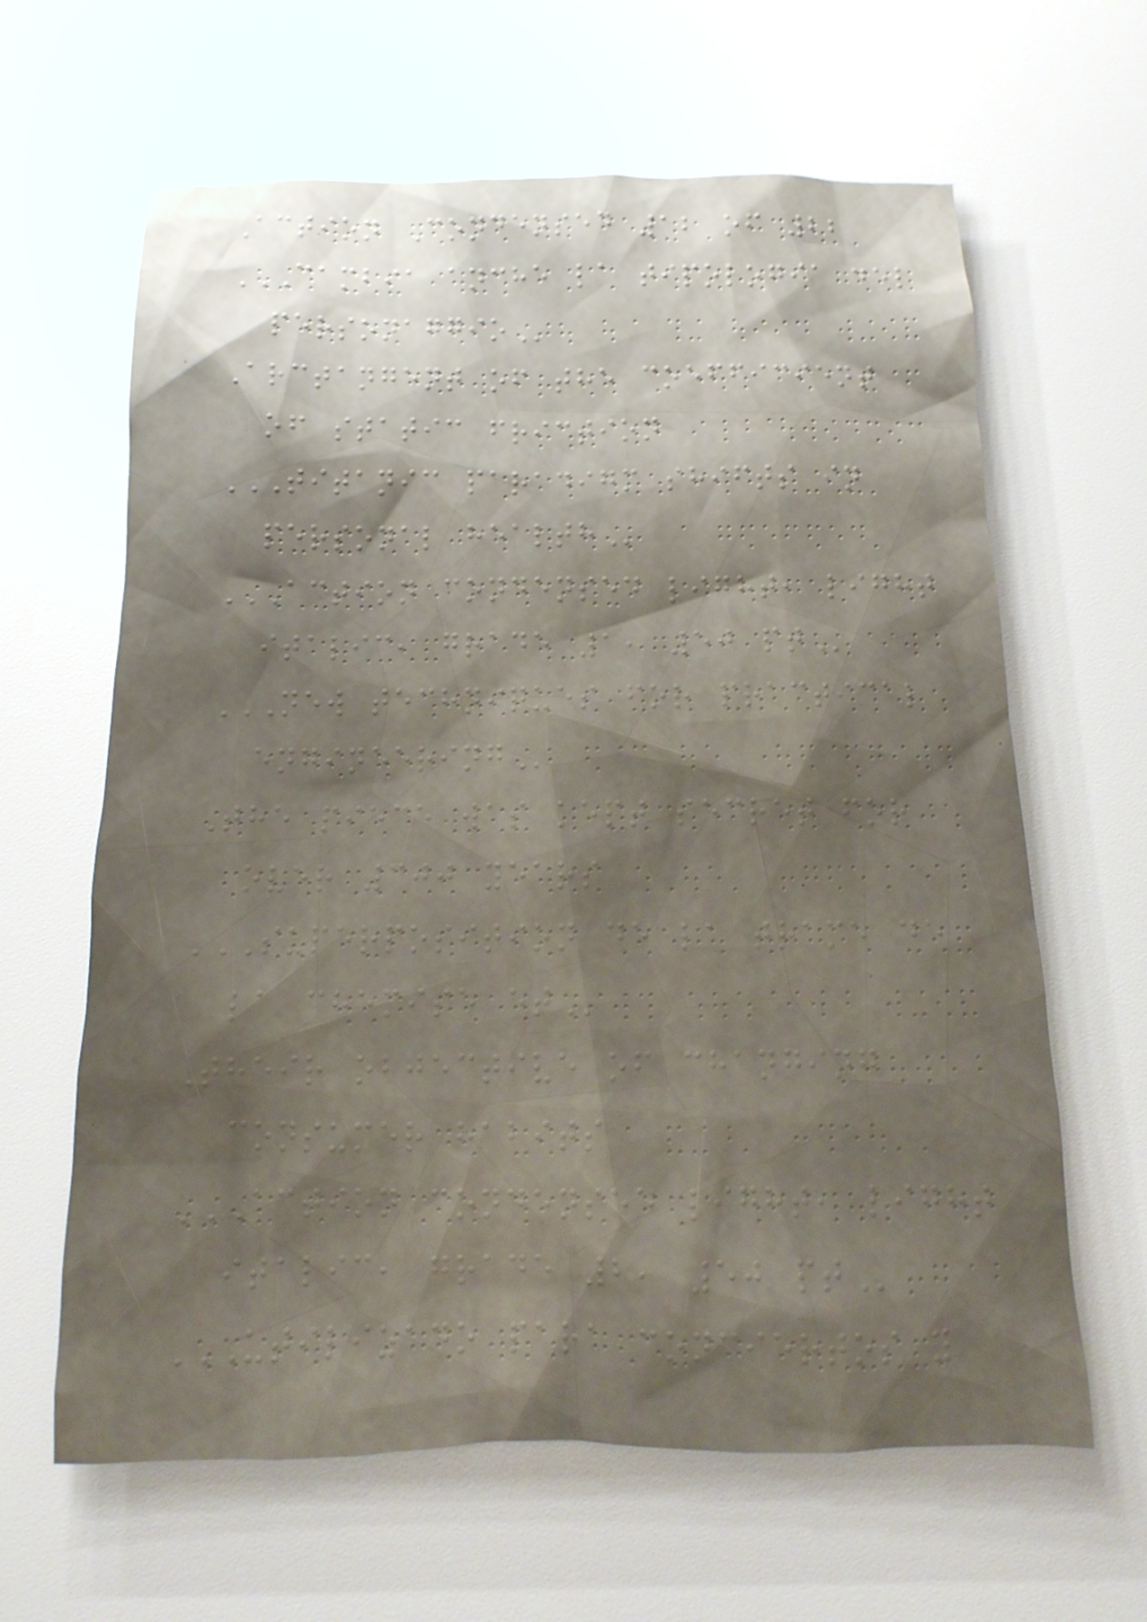Action Condensed 12 of 22
CAMBIA ANCHE LA TIPOLOGIA DEL
PERSONAGGIO
Arctangent of the coefficient
of static friction
TITANIC PARADIGM SHIFTS IN
PERSONAL HEALTH
ACTION CONDENSED LIGHT, LIGHT
ITALIC, GRADE 1, 50 PT
NEW TECHNIQUES FOR PRACTICAL
ENGINEERING
The piece was kept secret for
over 300 years
SUPERPOSITION DE LA TRAME DE
LA CHEMISE ET
Their objective of changing
consumer habits
ACTION CONDENSED LIGHT, LIGHT
ITALIC, GRADE 2, 50 PT
UTILIZADO PARA CONCIERTOS Y
